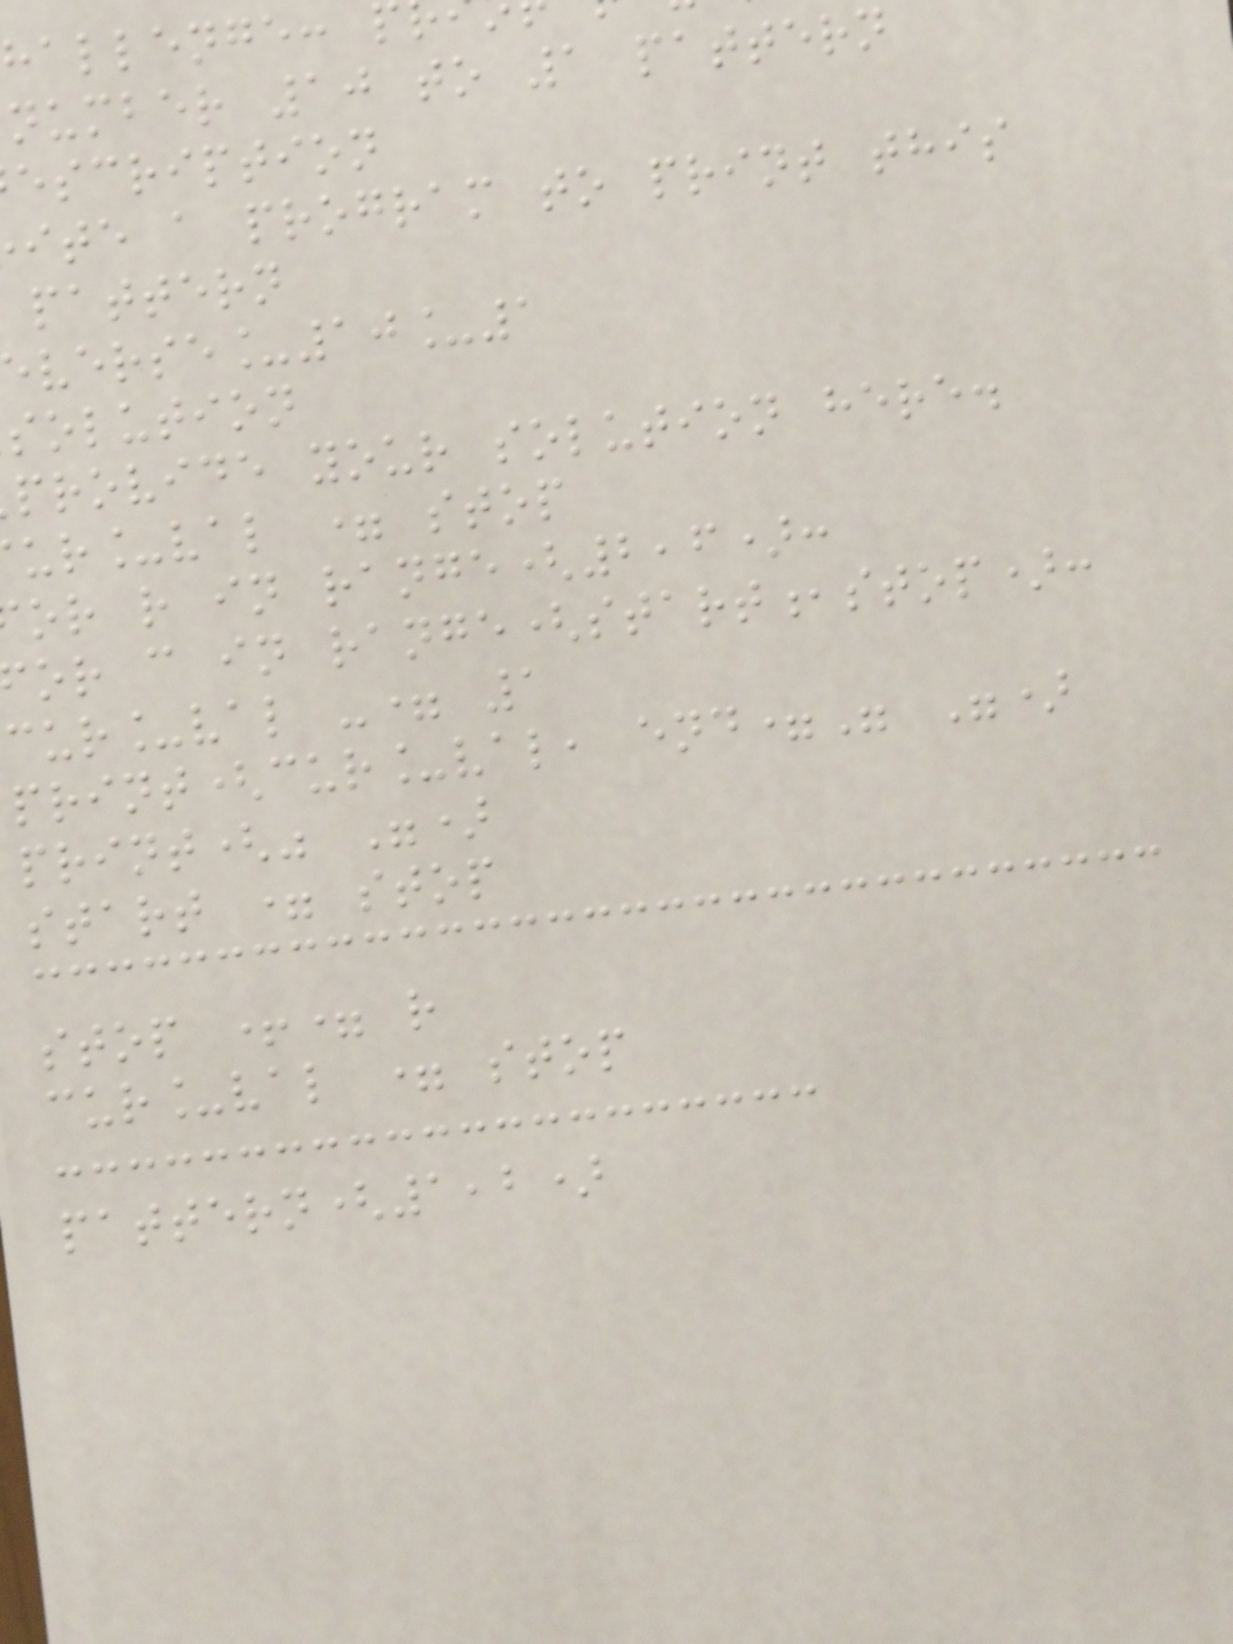hallenge:
number 10 to 1 pattern
escription
ite a program to print this
pattern
verse_10_1
solution
provide your solution here.
ur_val = stop
or r in range(2,6):
or c in range(start,stop):
cur_val -= 1
print(cur_val, end=" ")
print(" ")
start = stop
stop += r
cur_val = stop
pattern(1,2)
